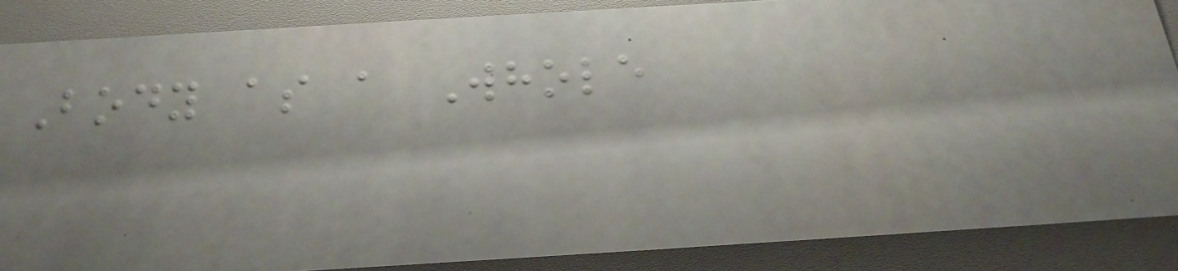Body as a Whole
